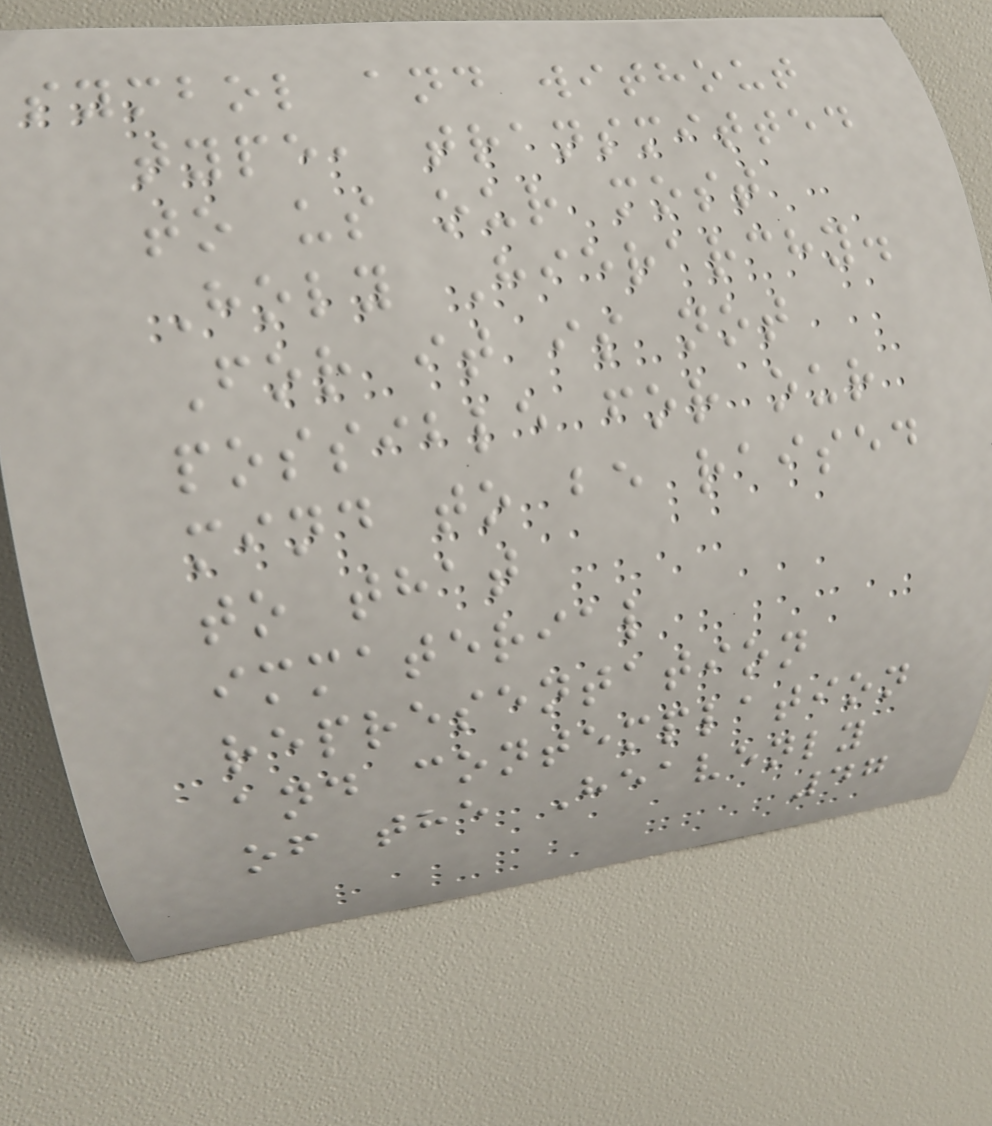symbol and without
type, transmitted
to us our most
Holy Hierarchy.
For it is not
possible for our
mind to be raised
to that
immaterial
representation
and contemplation
of the Heavenly
47
